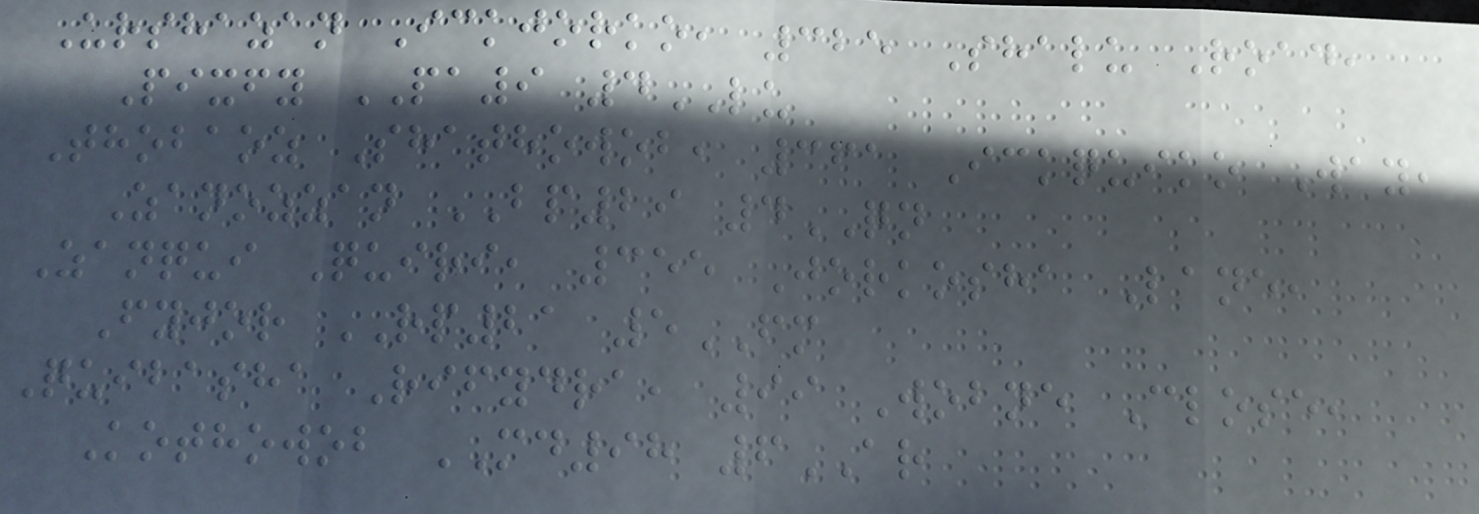Urshazan Ickjorko, 325 Shalu Road,
Pixfy PA9 4LU
Thobaoz Shathowob, 361 Ickquiko Way,
Zanozzan BP29 4QN
Zanqui Quiri, 355 Jorkosha Lane,
Fyjor RP21 5FM
Quibasha Rifydra, 99 Wobne Close,
Kothowob MD98 6AR
